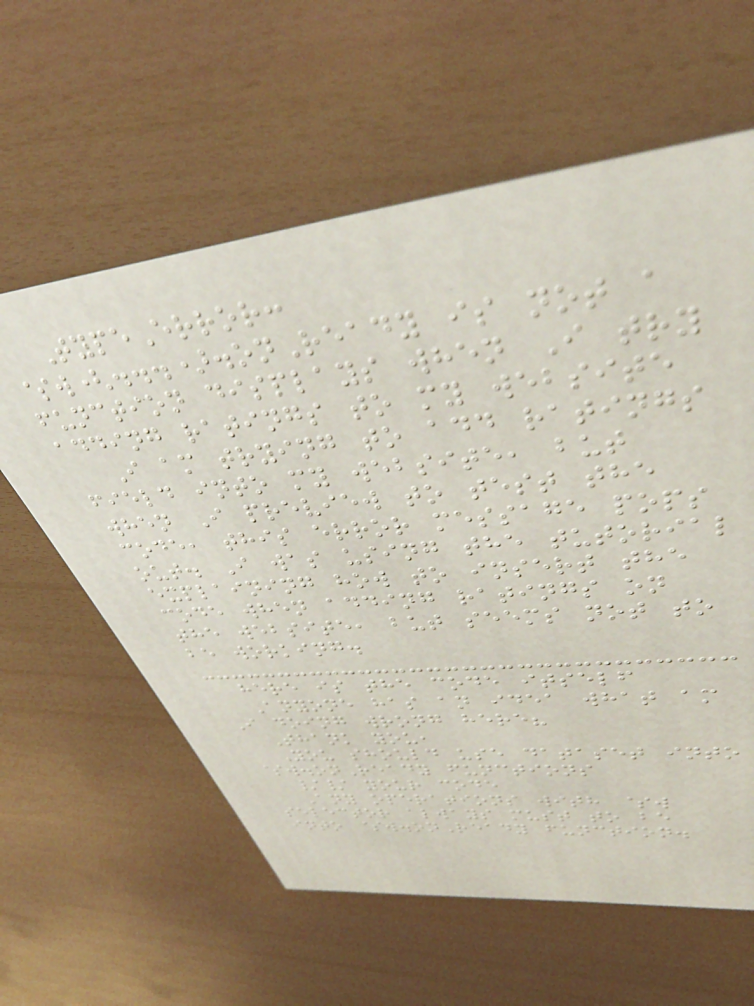TypeError:
$w(...).onReady is not a
function displays when I try
adding ratings to my website
I am trying to add ratings
field into my website, but
when I preview to test the
code, this error message pops
out. I was using the tutorial
explaining how to insert the
code when adding ratings on
the website, but seems not to
be working.
here is the code itself
Anyone has an idea what am
I doing wrong here?
Thank you,
You should use dataset into
$w.onReady functions
// your code
Any operations with $w
selector always must to be
into $w.onReady function.
